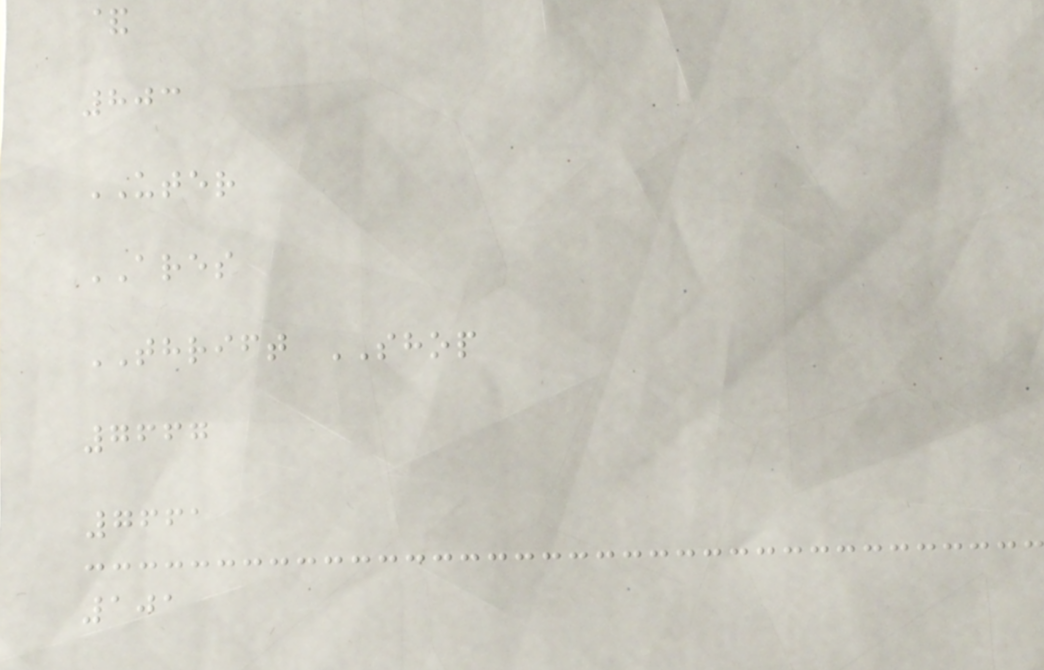&
803
UTER
ARES
THRIFT SHOP
7667
7661
101
